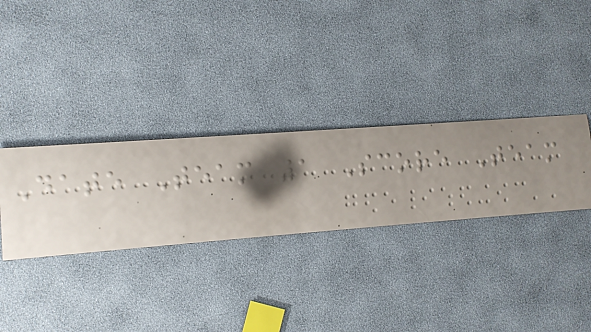Date Team 1 Score Team
